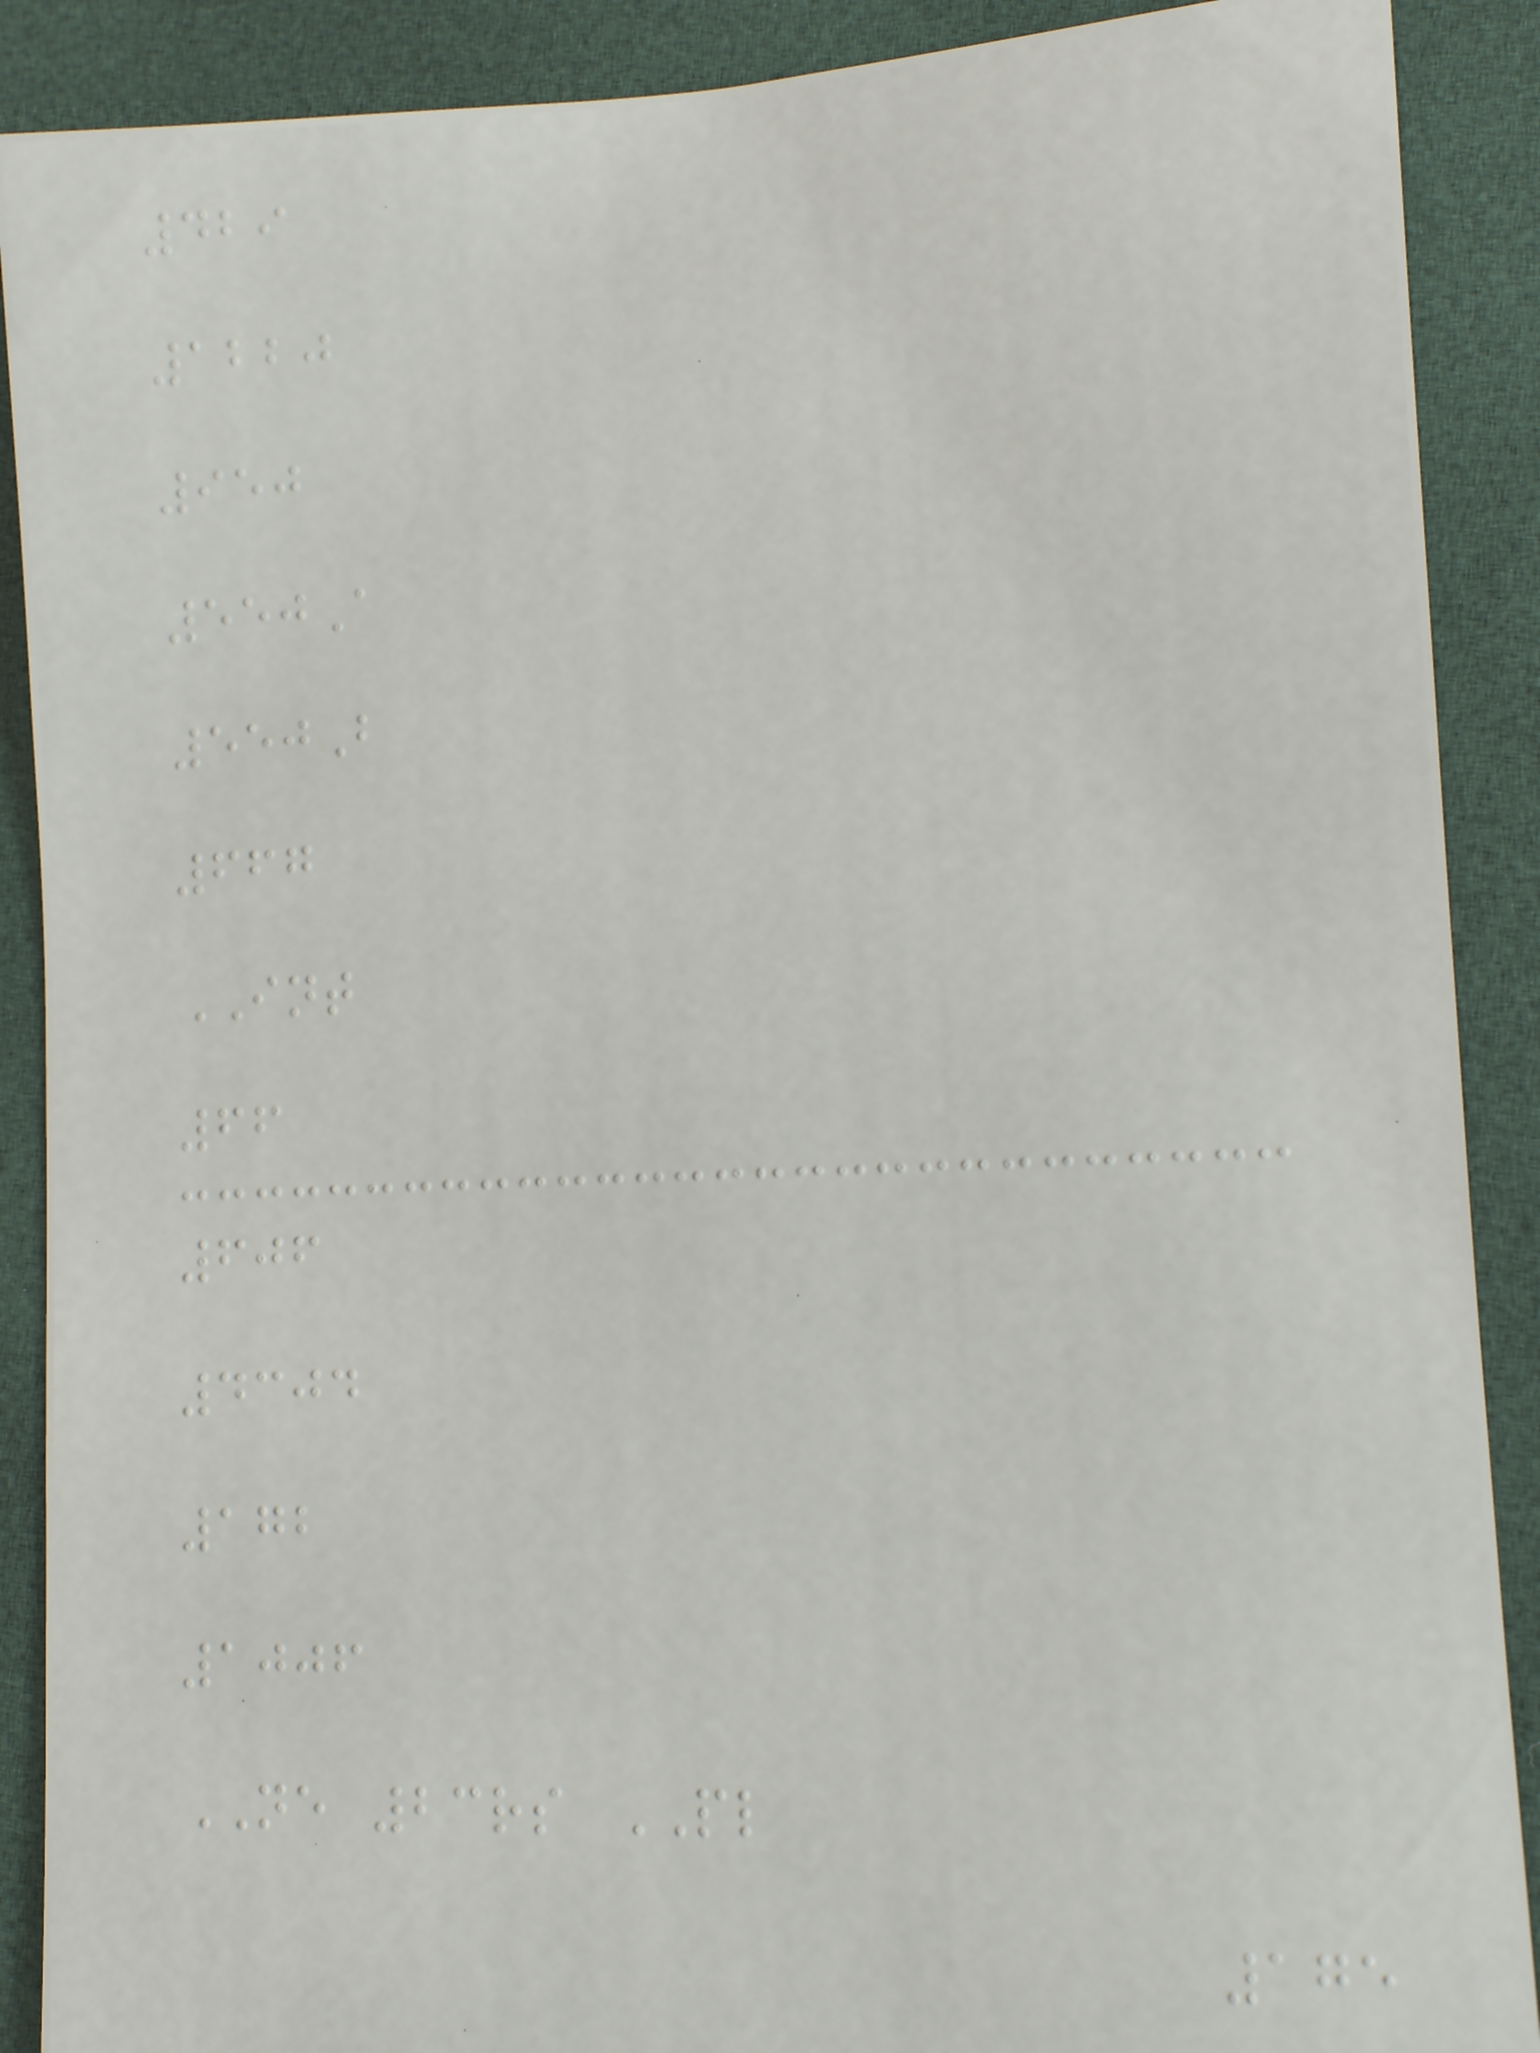429
1220
950
550A
550B
667
INT
66
606
4304
172
1006
NE 23rs PL
175
